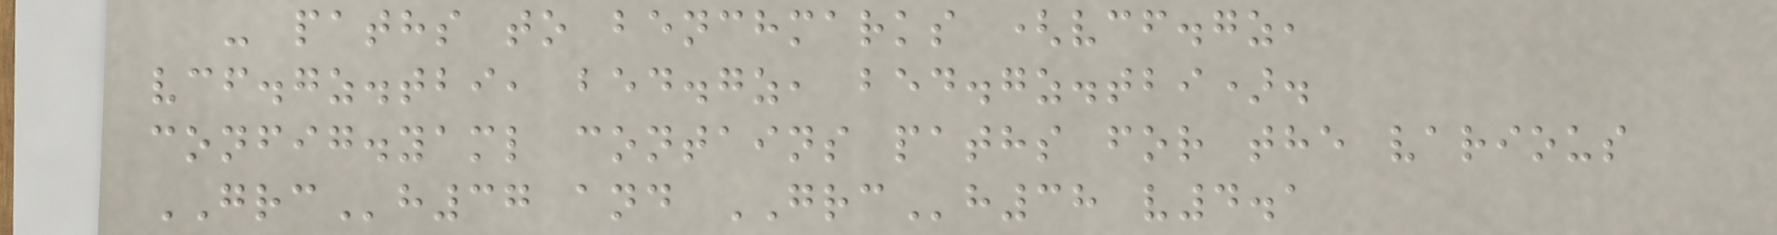- paths to benchmarks (vcf.gz,
vcf.gz.tbi, bed.gz, bed.gz.tbi).
config.yaml contains paths for the various
GRCh37 and GRCh38 v4.1
